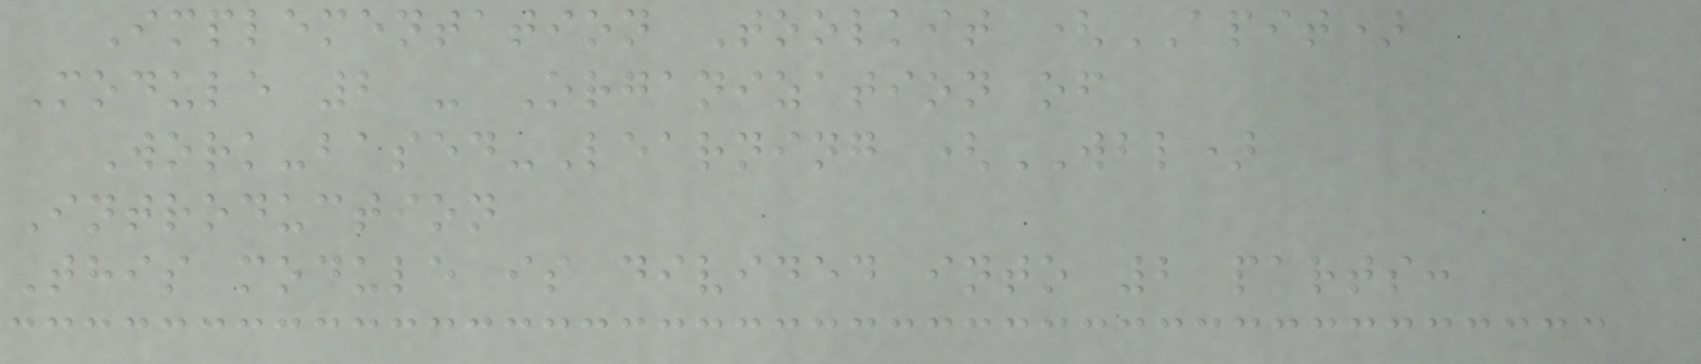Implementation Toolkit (APIT)
Module 2 - Organization of
Work-based-Learning (WBL)
Introduction
This module is divided into 2 parts:
